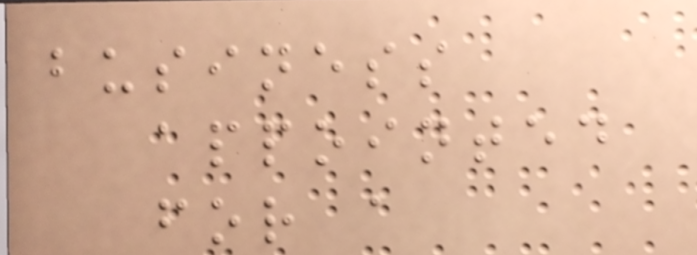business
appointed
for a
